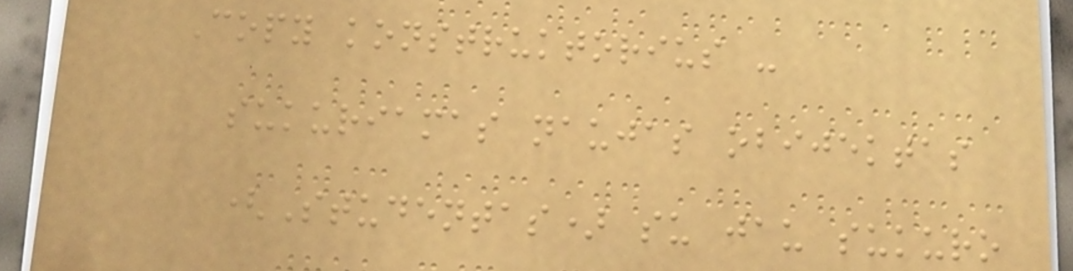Copy konstruktorius -
sukuriamas naujas obijektas
(Studentas) su jau sukuro
